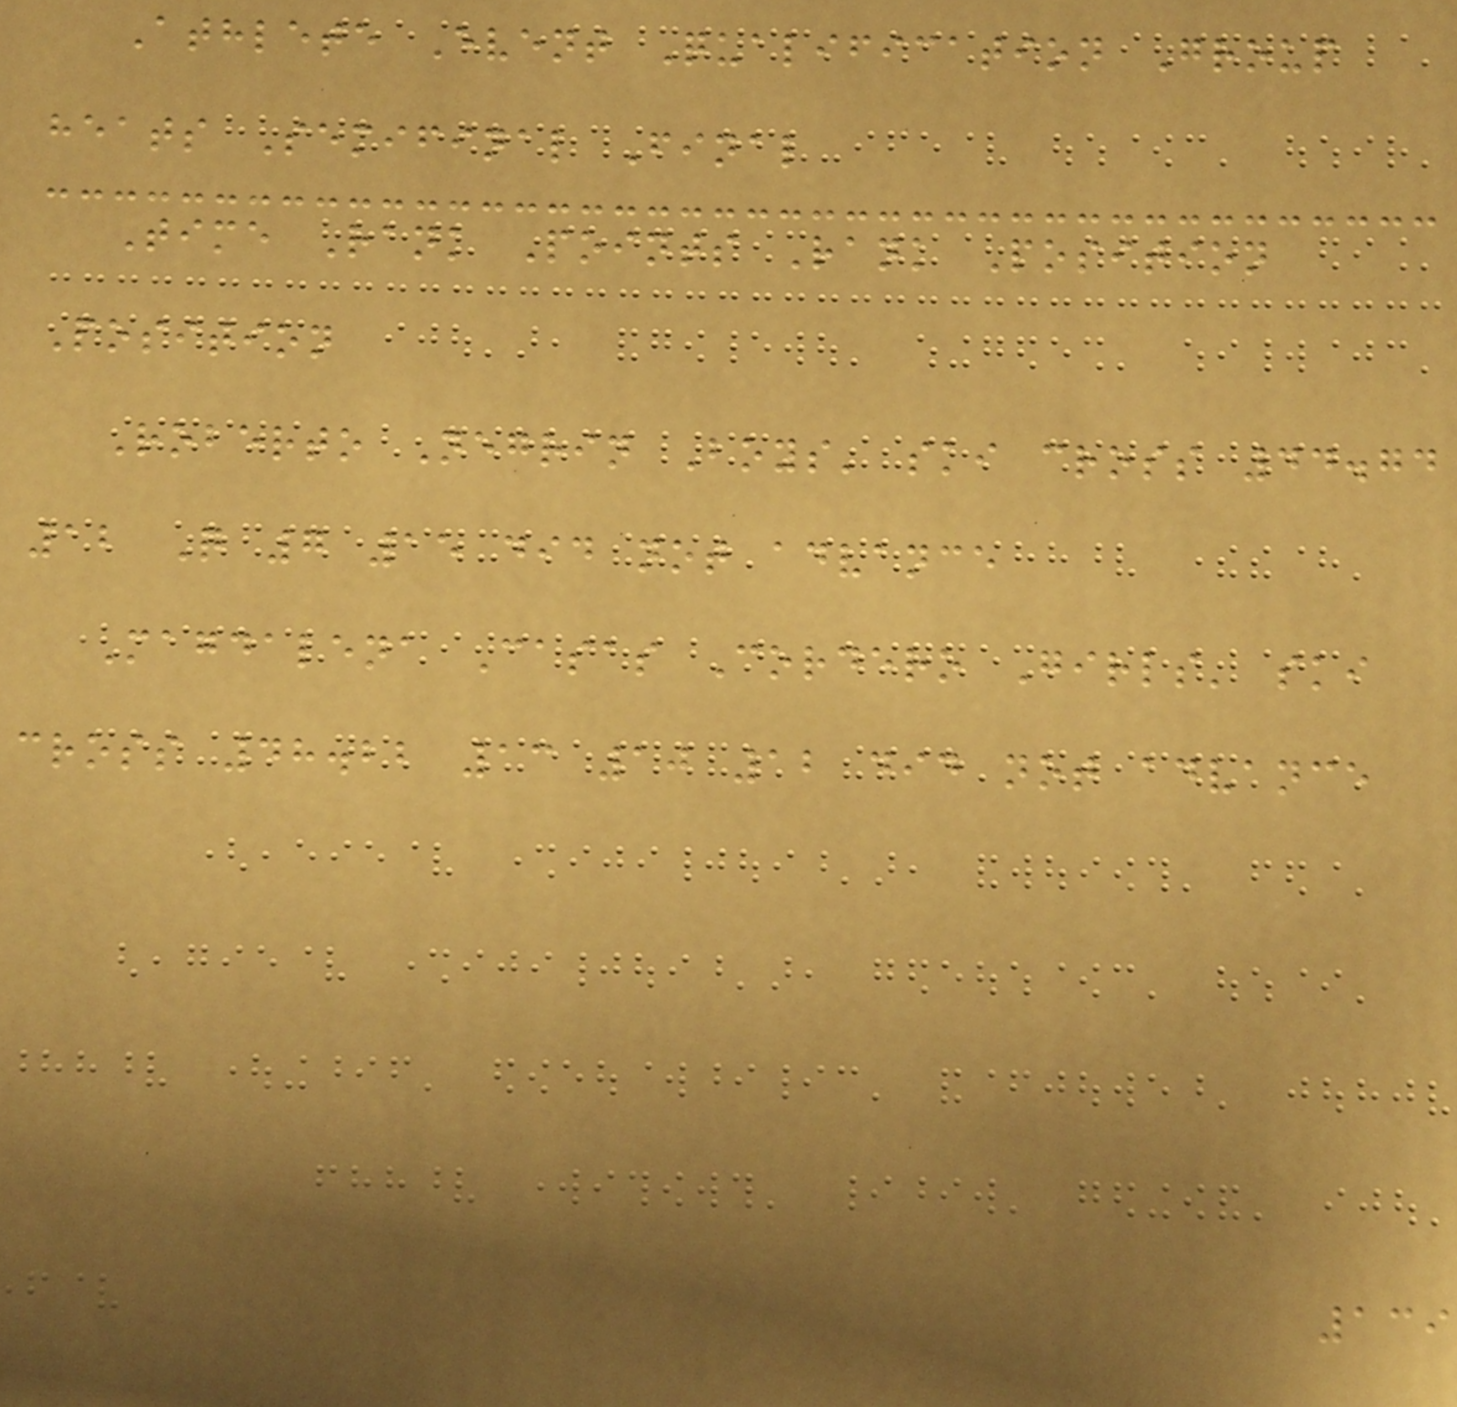Athlete Event Qualification Group
heats Semifinal Final
Time Rank Points Rank Position
Position
Roberto Negrin Boys' ski cross 44.74
12 Q 7 15 did not advance
Magdalena Casas Cordero Girls' ski
cross 48.22 13 10 12 did not advance
139
